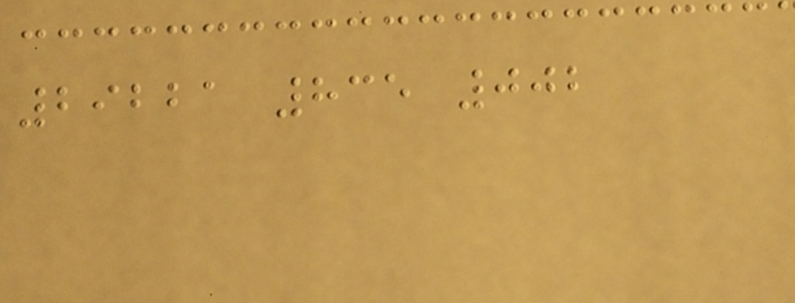29221 835 002
